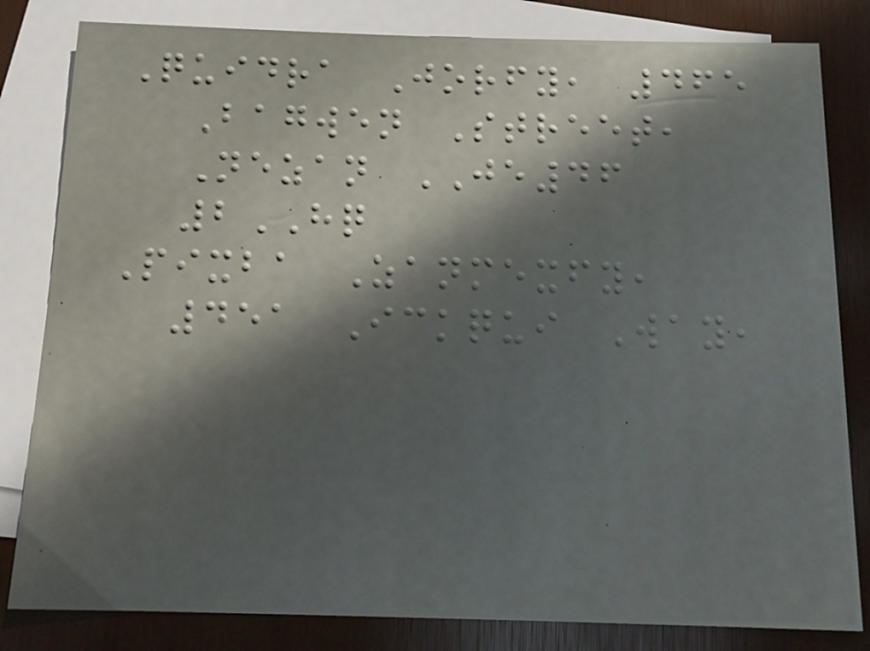Quidra Jorfy, 465
Bagwen Street,
Nezan JE46
2HQ
Pixba Zanmexfy,
451 Ickqui Way,
